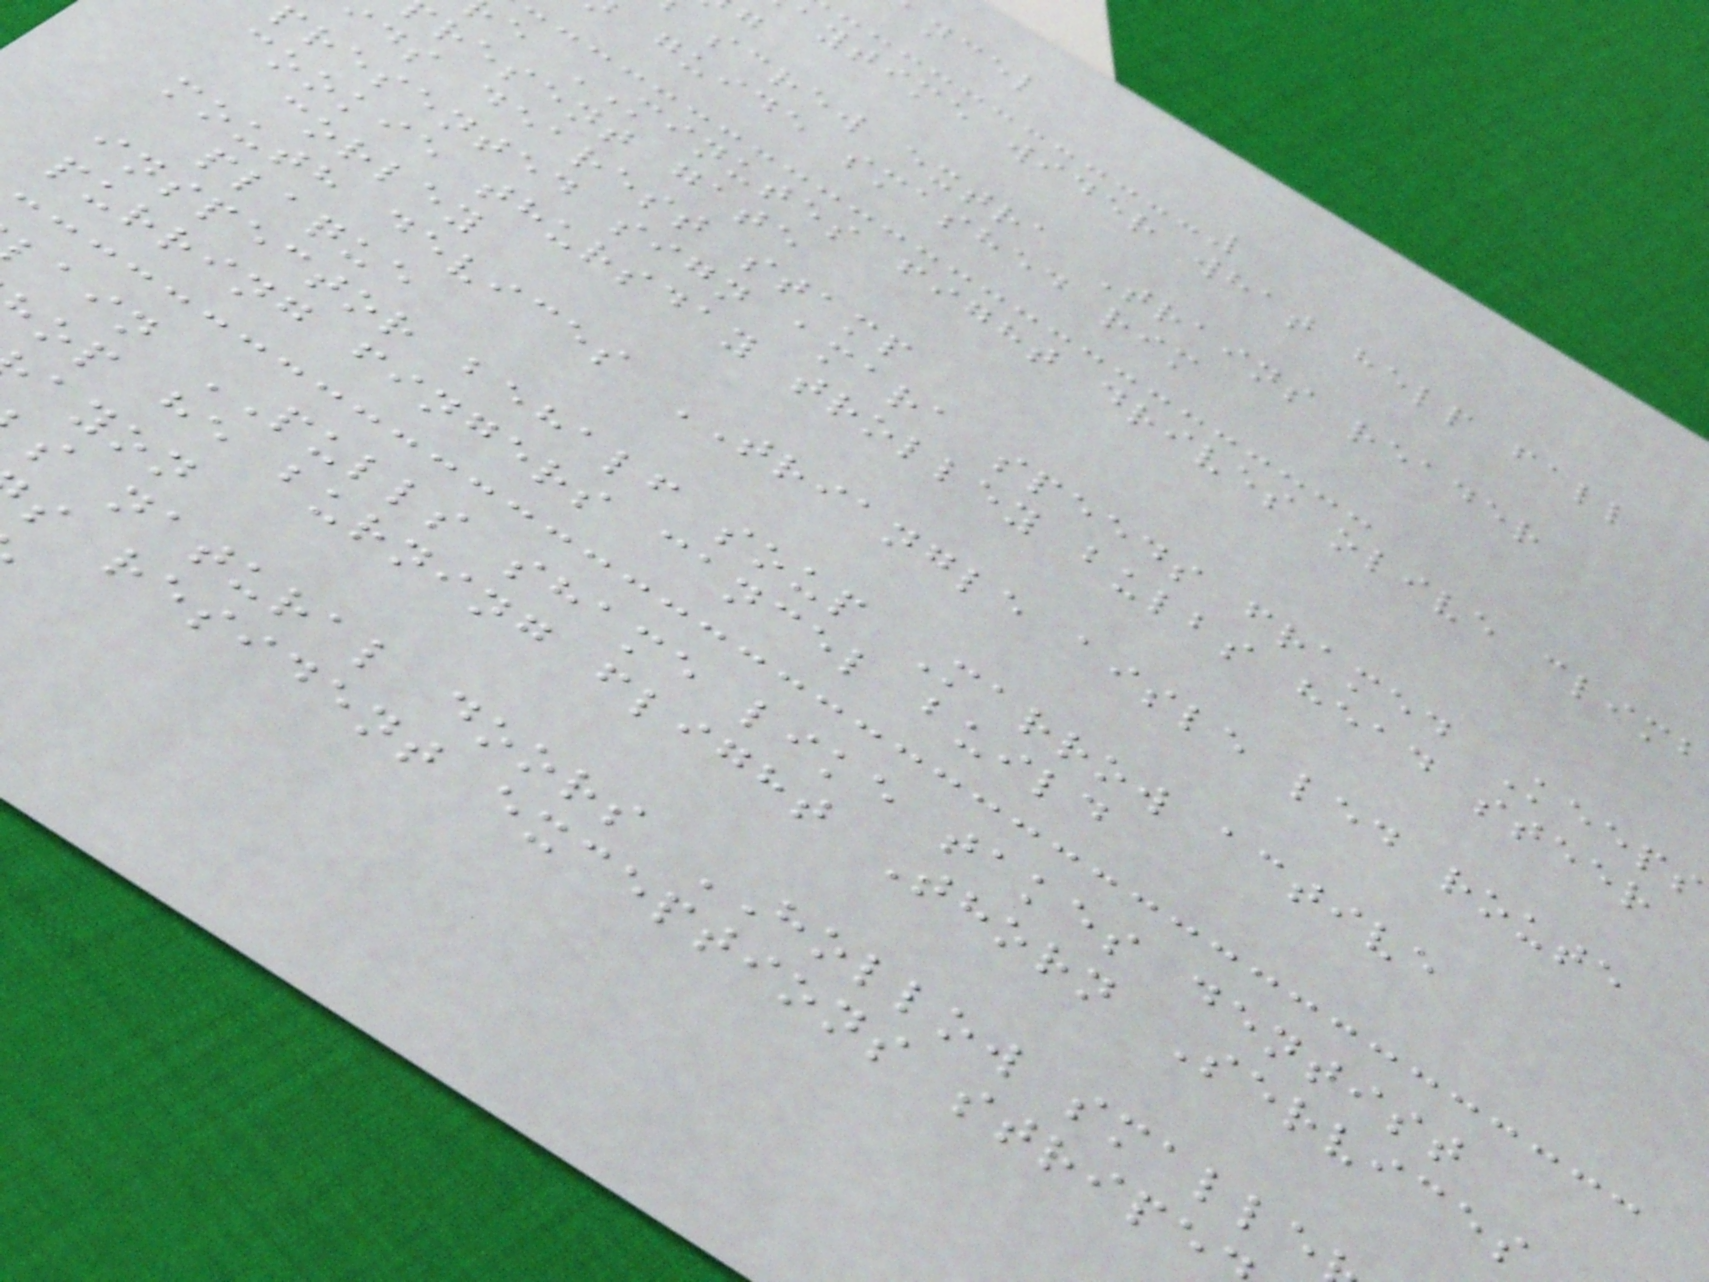ncel
aytime wider what help fall
screw extra Trains reader
guide smashed rim
e MINUTES fight drives olive climb
resent gate
ds dearest stamp
presented sign amara speeds framed Keeps
cookie thursday trolley bulbs head steer
corley
mouth devices TRIANGLE aisle led route
plaque
inspector behalf soup Marrow active
purring fingers cancel build
ain PULLS shame like takes dentist
op he burning flight Thorn Services
ayon
s natural doors HOLLOW smalle
s resident exceptions stripe
